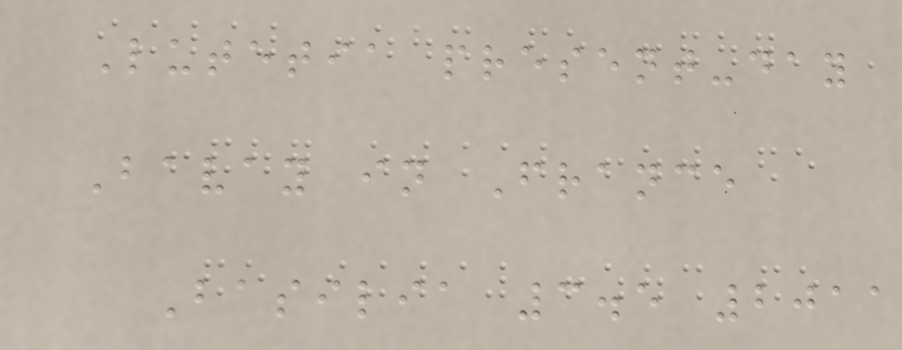Lutetia present-day
Bavay in France
Basilia 3.5 2011
